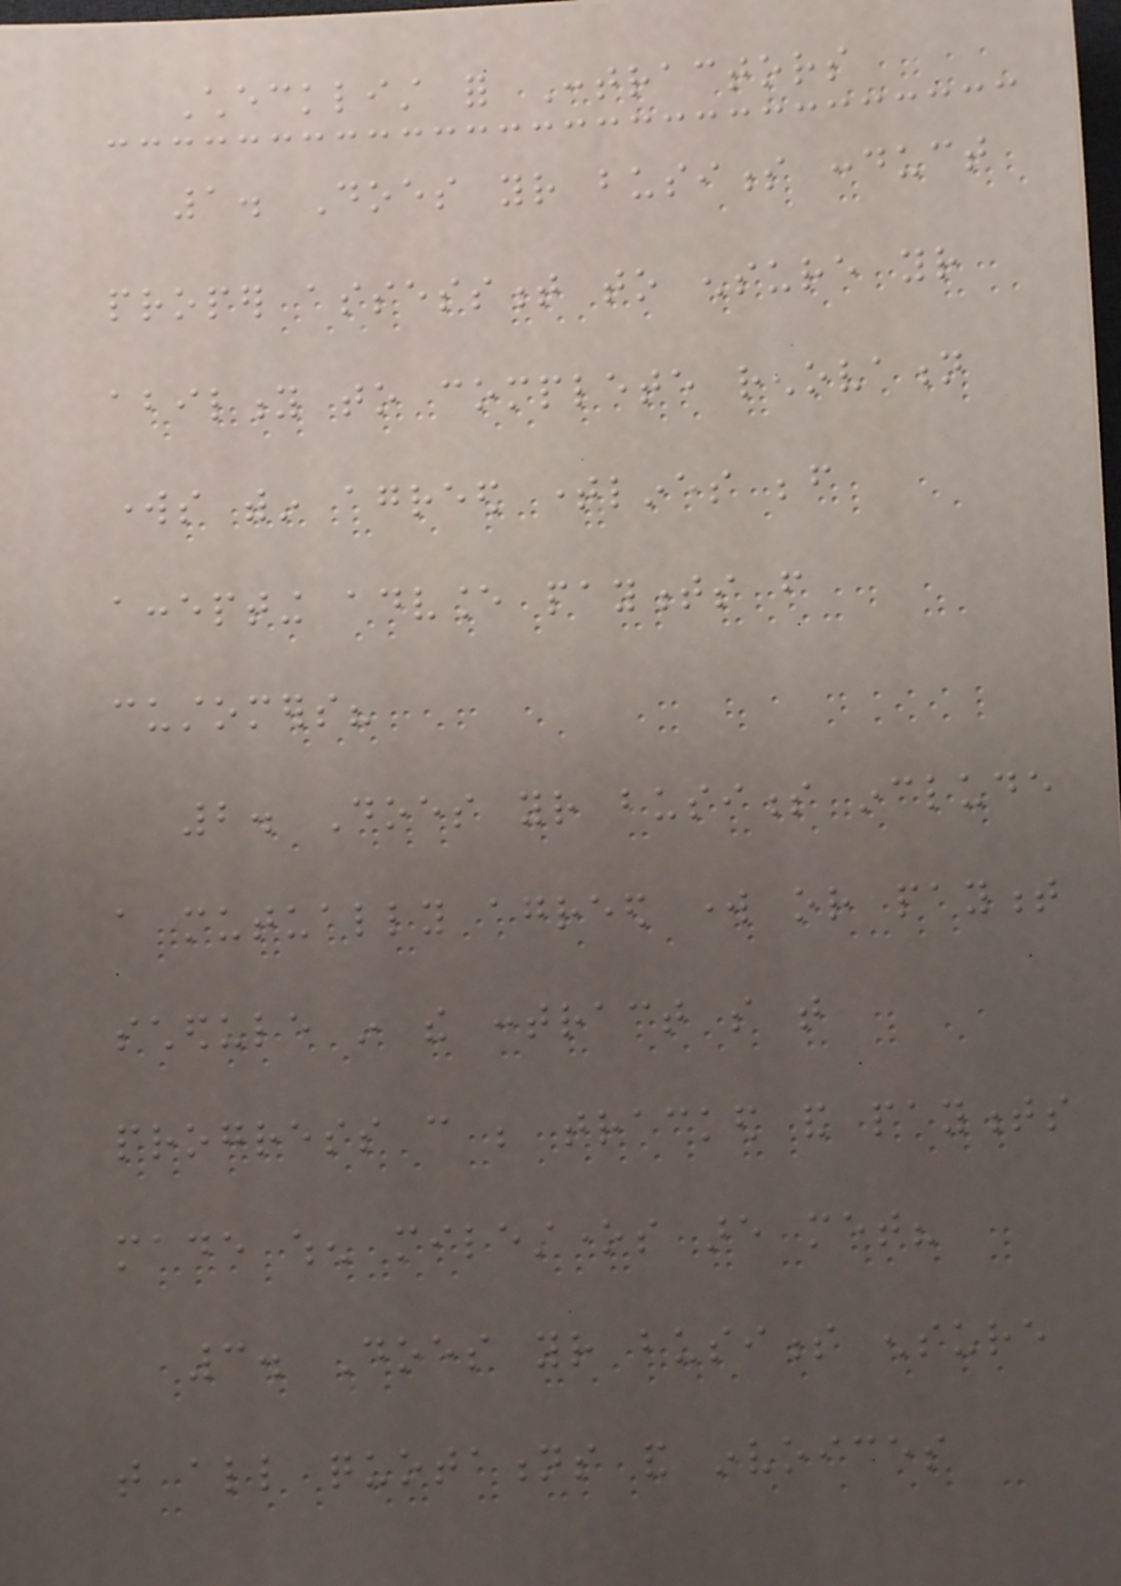Checklist for Contractors
1. Does your business conduct
proper assessment to ensure your
ability to complete renovation
works within agreed timelines before
accepting advance payments from
customers?
2. Does your business include
a mutually agreed work or payment
schedule in the contract so that
progress can be tracked and payments
made when milestones are met?
3. Does your business ensure
that all quotations and invoices
